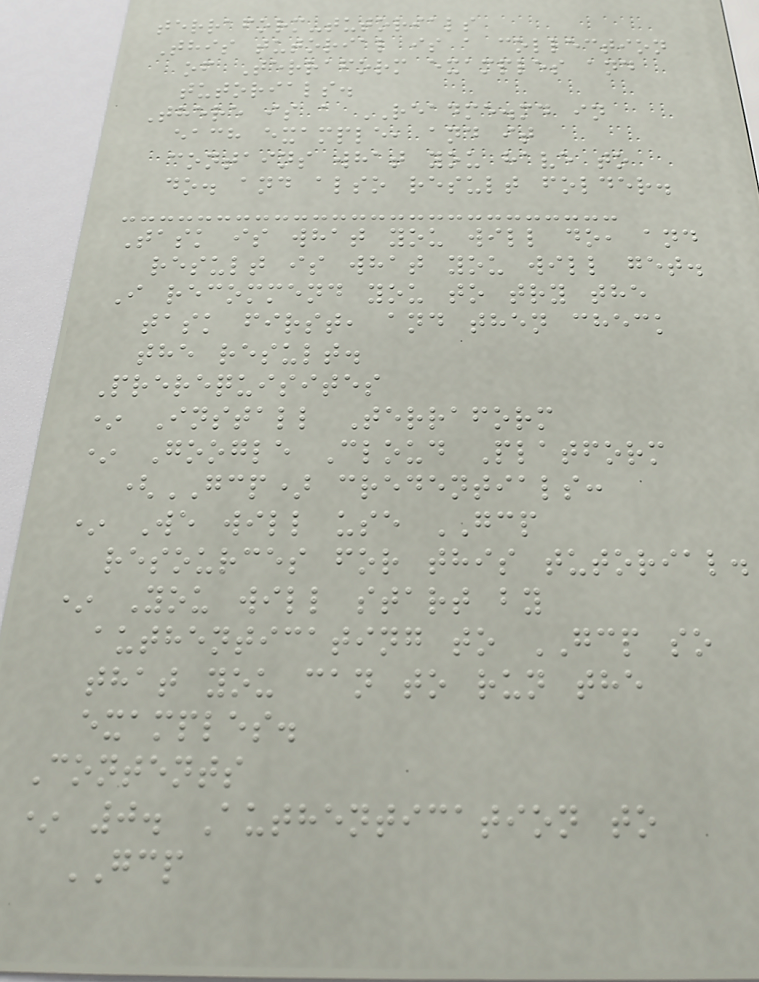terraform-tutorials
This tutorial is a collection
of Terraform examples and
tutorials.
There is a README.md in
each example, and it
contains what you have to
do. and also result folder.
Task is what you will do, and
result is what you will get.
I recommend you to try the
task first, and then check
the result.
Prerequisites
* Install Terraform
* Google Cloud Platform
(GCP) credentials:
* We will use GCP
resources for this tutorial.
* You will start by
authenticating to GCP so
that you can to run the
examples.
Contents
* 0. Authentication to
GCP
